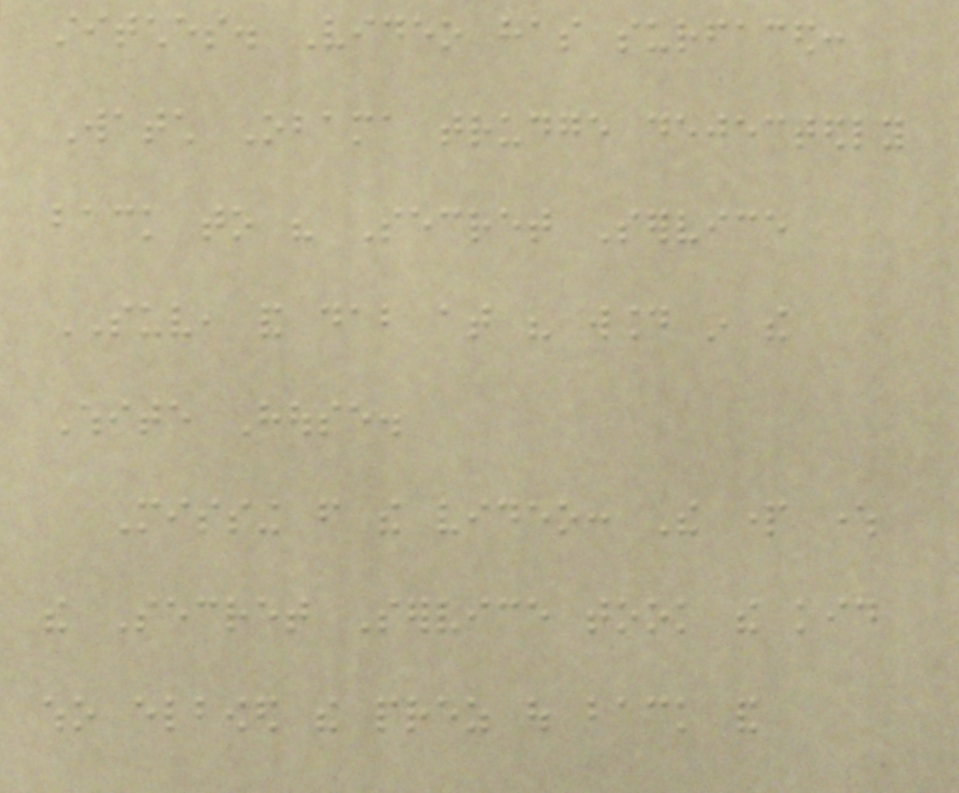stitches. Video has surfaced:
Watch Obama trudge dejectedly
back to his Secret Service
SUV, and dab at his wound in the
White House.
Missing from the video: The part where
the Secret Service took the kid
who elbowed the prez out back and
